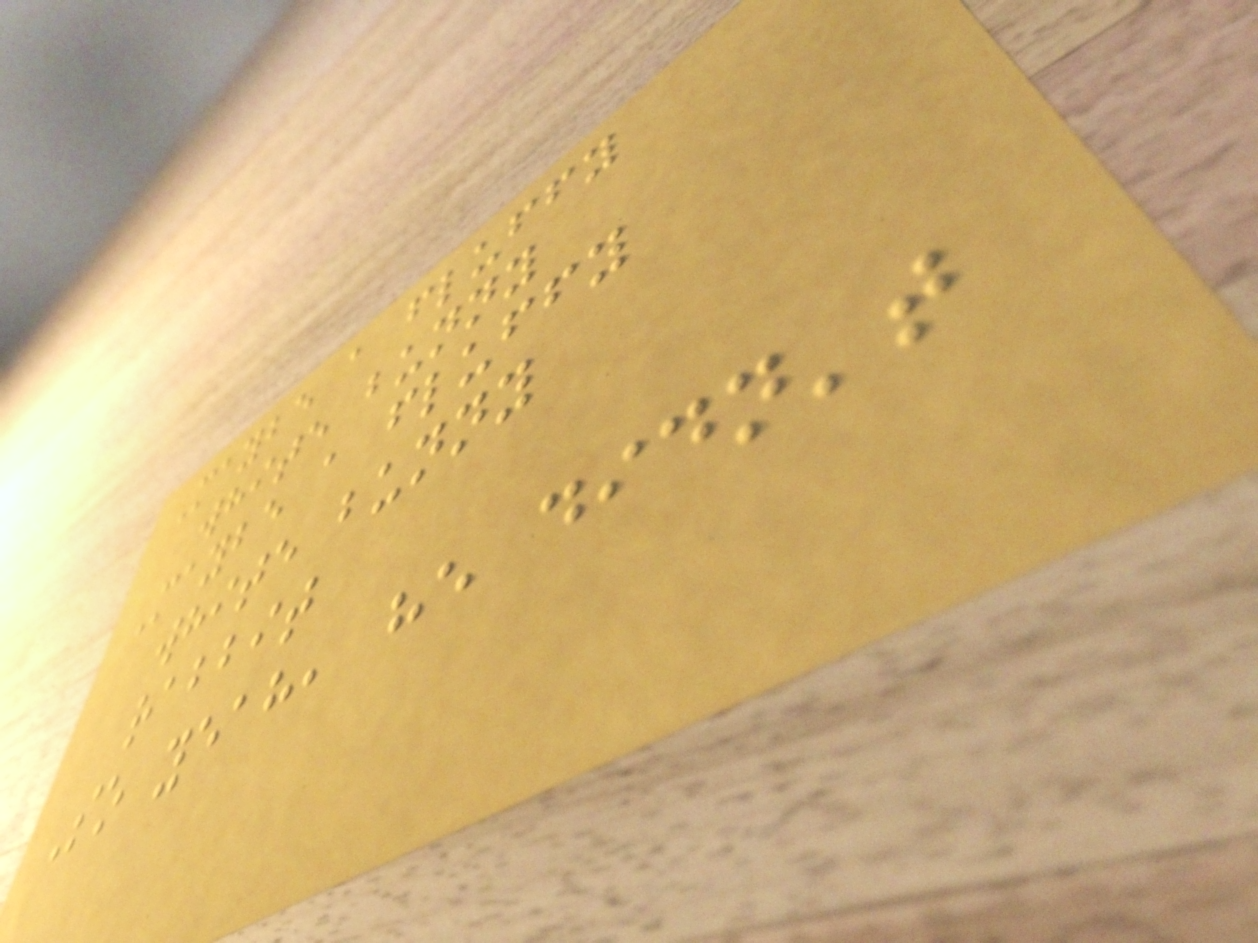Maybe a fluffy
white bunny
Maybe a fluffy
white bunny
rabbit
So yeah, he didn't
